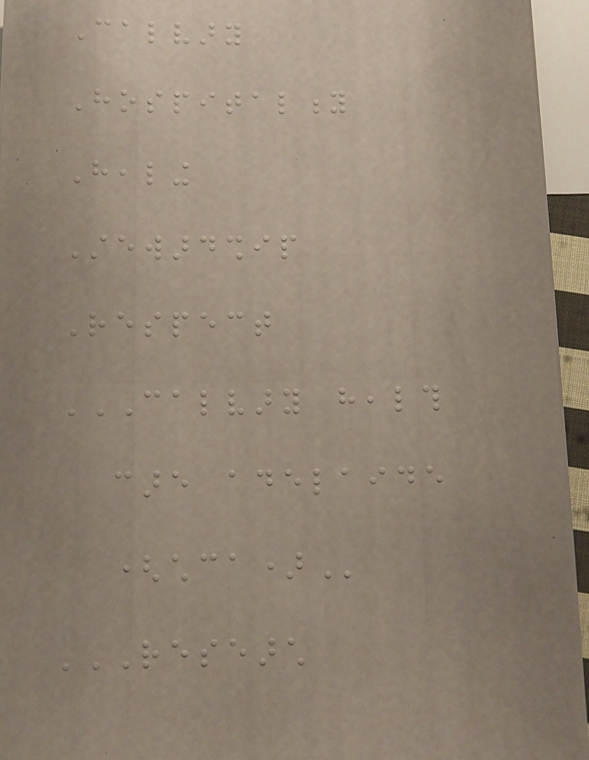Calvary
Hospitality
Healing
Stewardship
Respect
CALVARY HEALTH
CARE ADELAIDE
(CHCA)
RESEARCH
